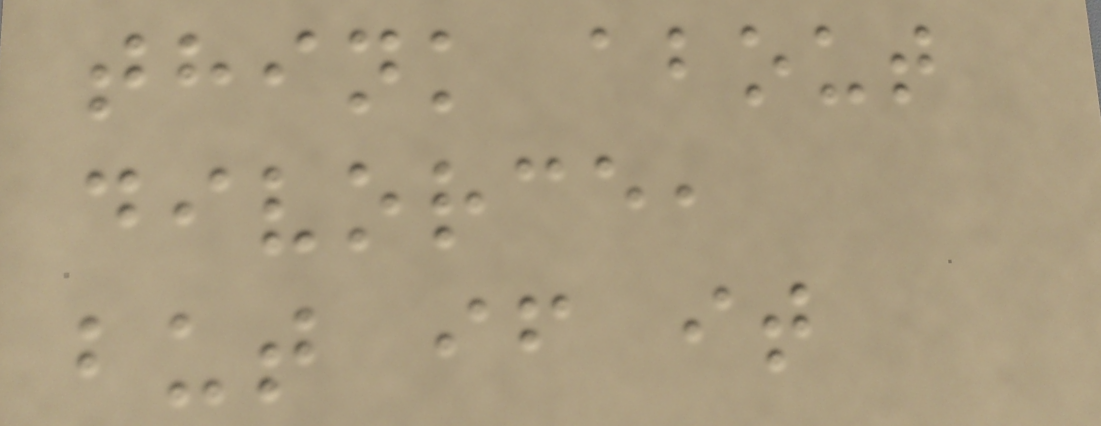think about
divorce,
but if it
